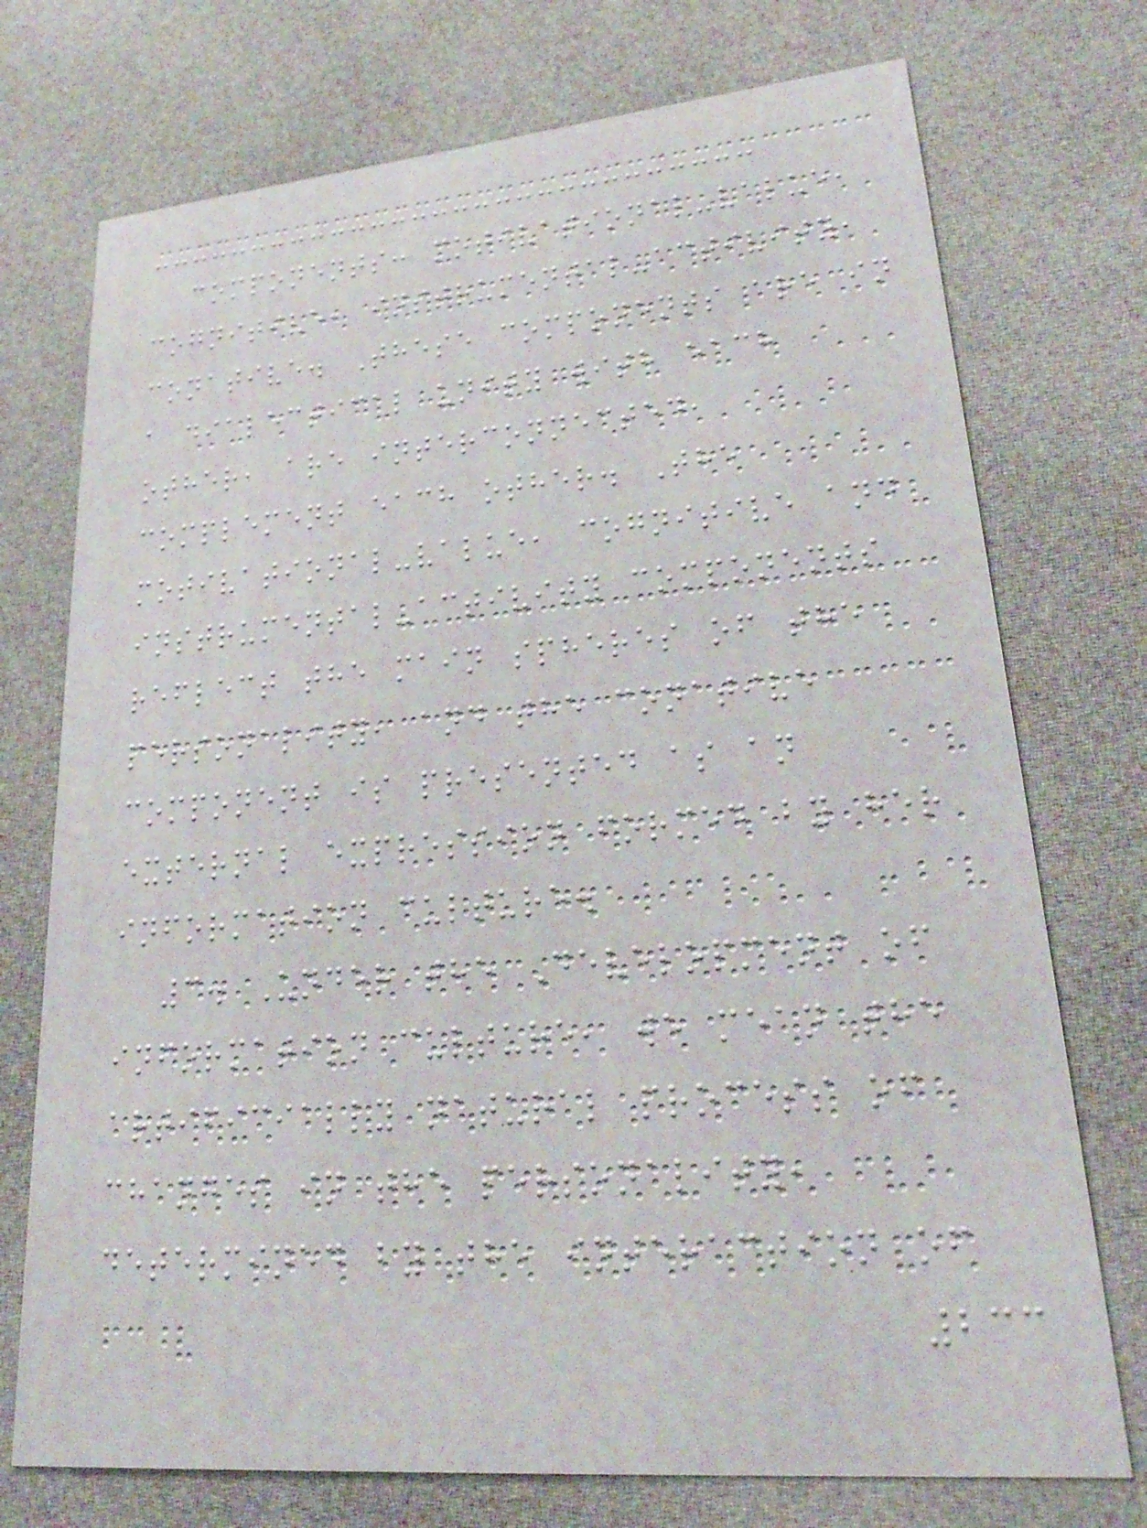components: motivational-value,
cognitive, instrumental-activity,
conative. These components are in
a dialectical unity with each
other, are interconnected,
complement each other. The
motivational-value, cognitive and
instrumental-activity components
reflect the main spheres of the
personality, and the conative
component is presented as an
external expression formed by her
information culture.
3. Under the Development of
information culture, we mean the
artificially natural process of
changes in the personality,
determined by the interaction of
233
